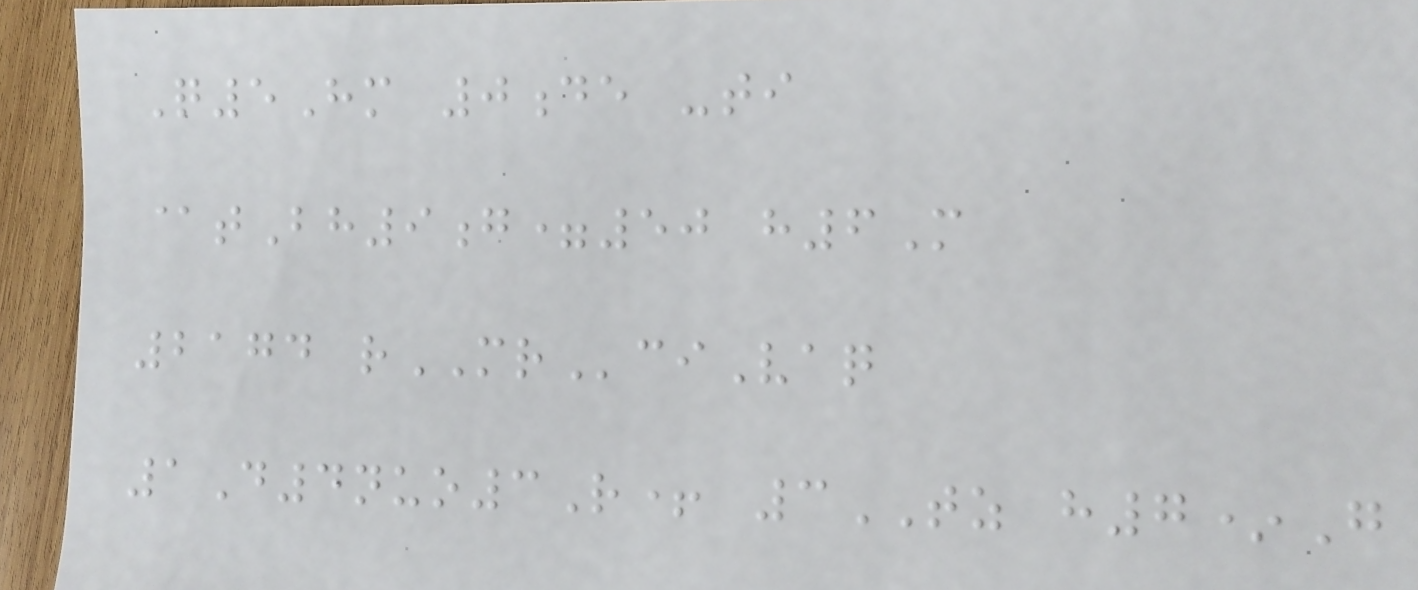Q5Hm 0de -ti
@tBh9g=50 h6M
2174 rMRciVaq
1D4nuo3R+ 3TZ h7*G
